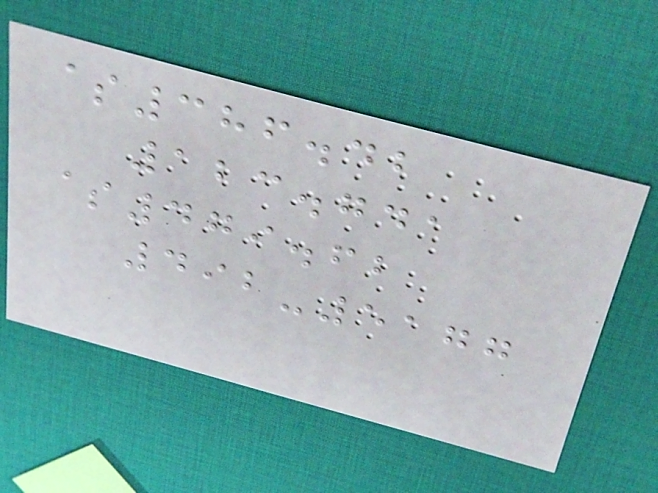$386.42
123.741
$479.62
492-5177
